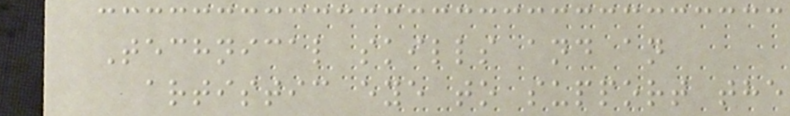Technical skills and an
artistic eye to support the
